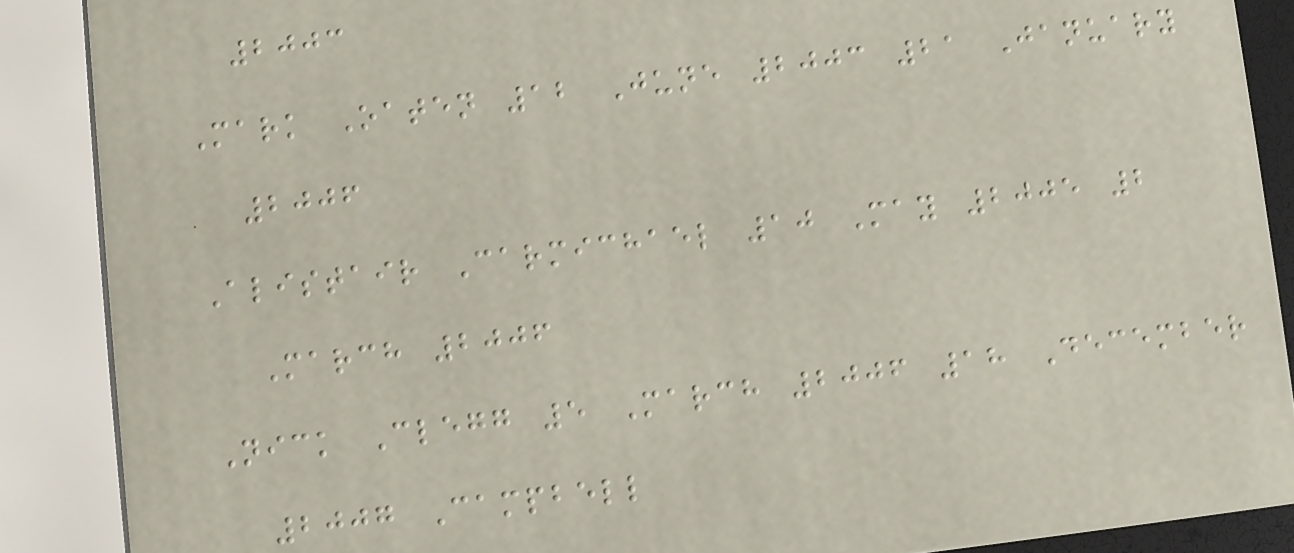2003
Mark Oaten 12 June 2003 21 January
2006
Alistair Carmichael 10 May 2005 2
March 2006
Nick Clegg 5 March 2006 18 December
2007 Campbell
